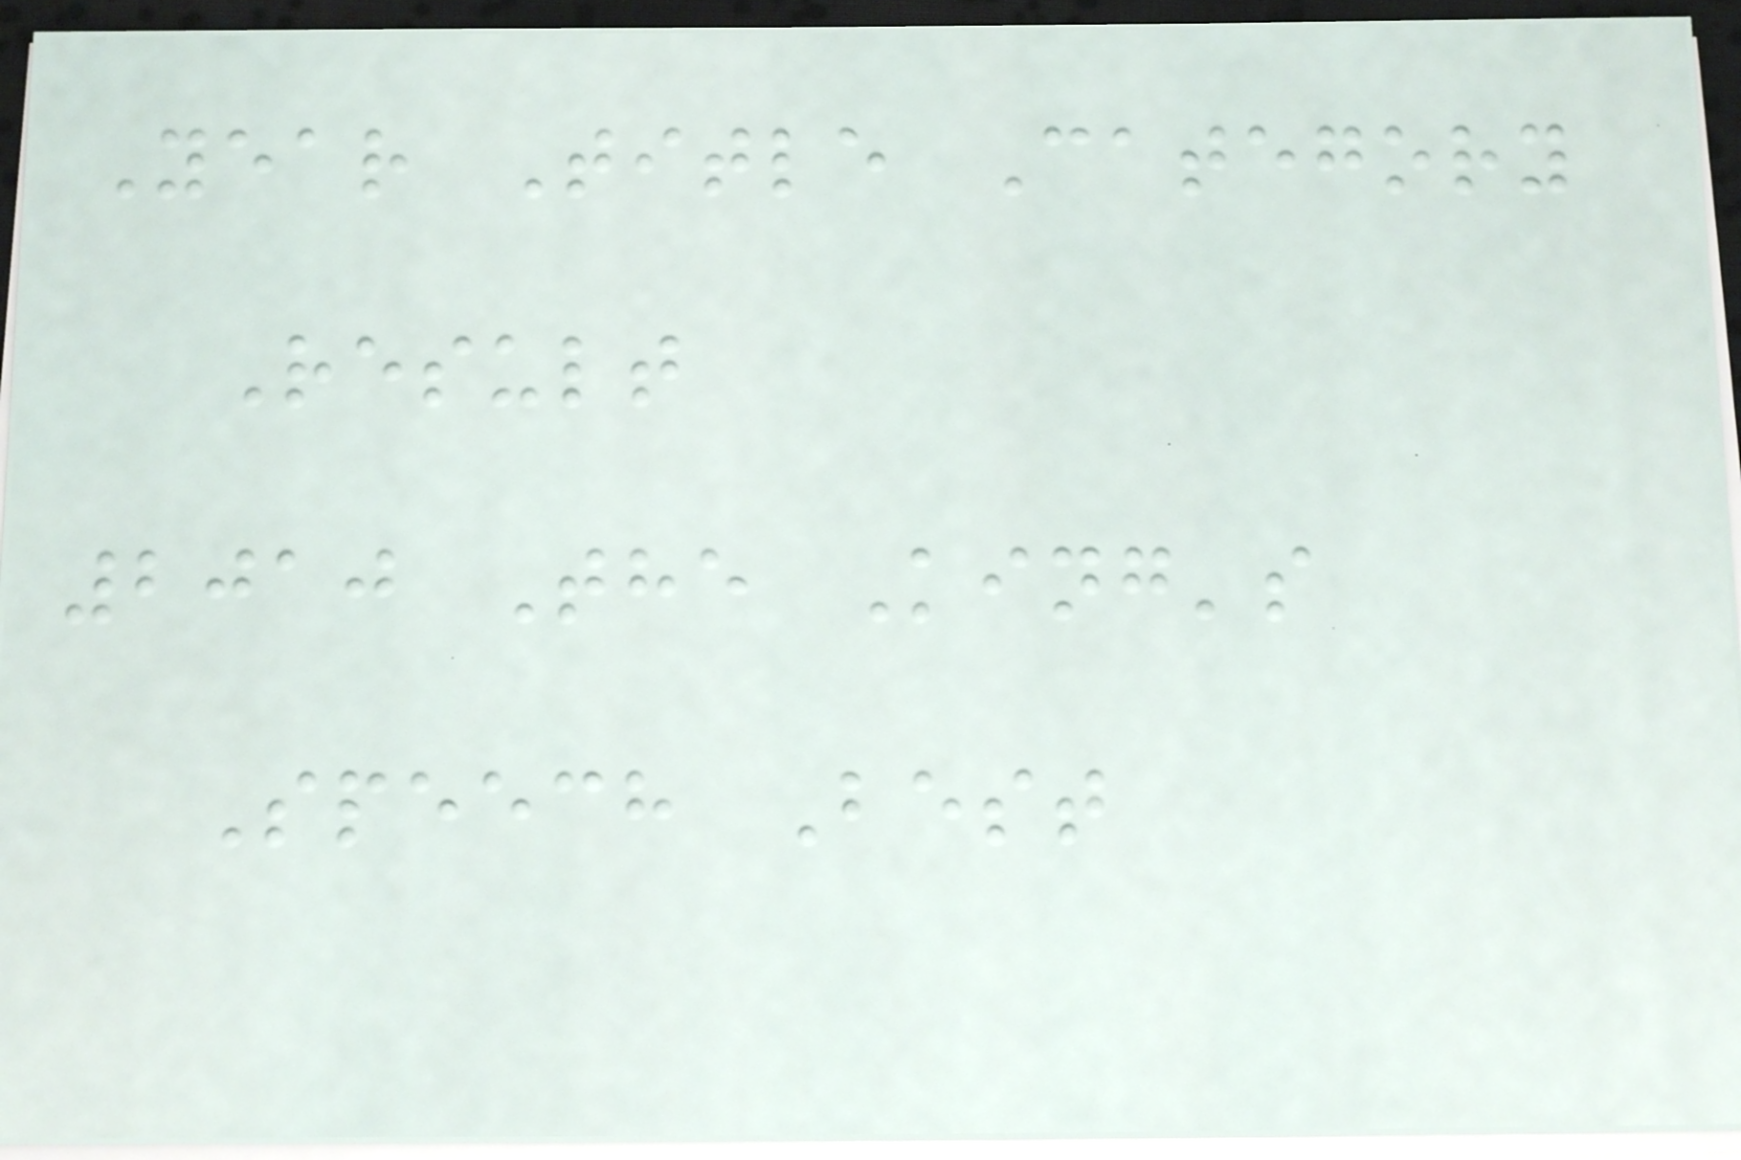Year Title Category
Result
2010 The King's
Speech Best
